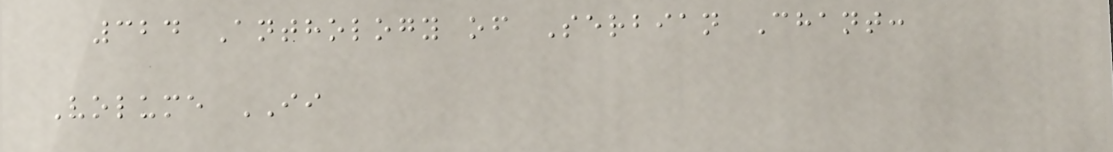324 Anthology of Serbian Chant:
Volume II
